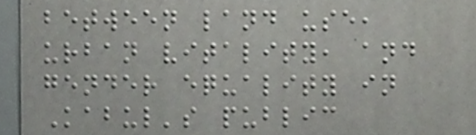between land use,
urban vitality, and
gender equality in
Kabul's public
